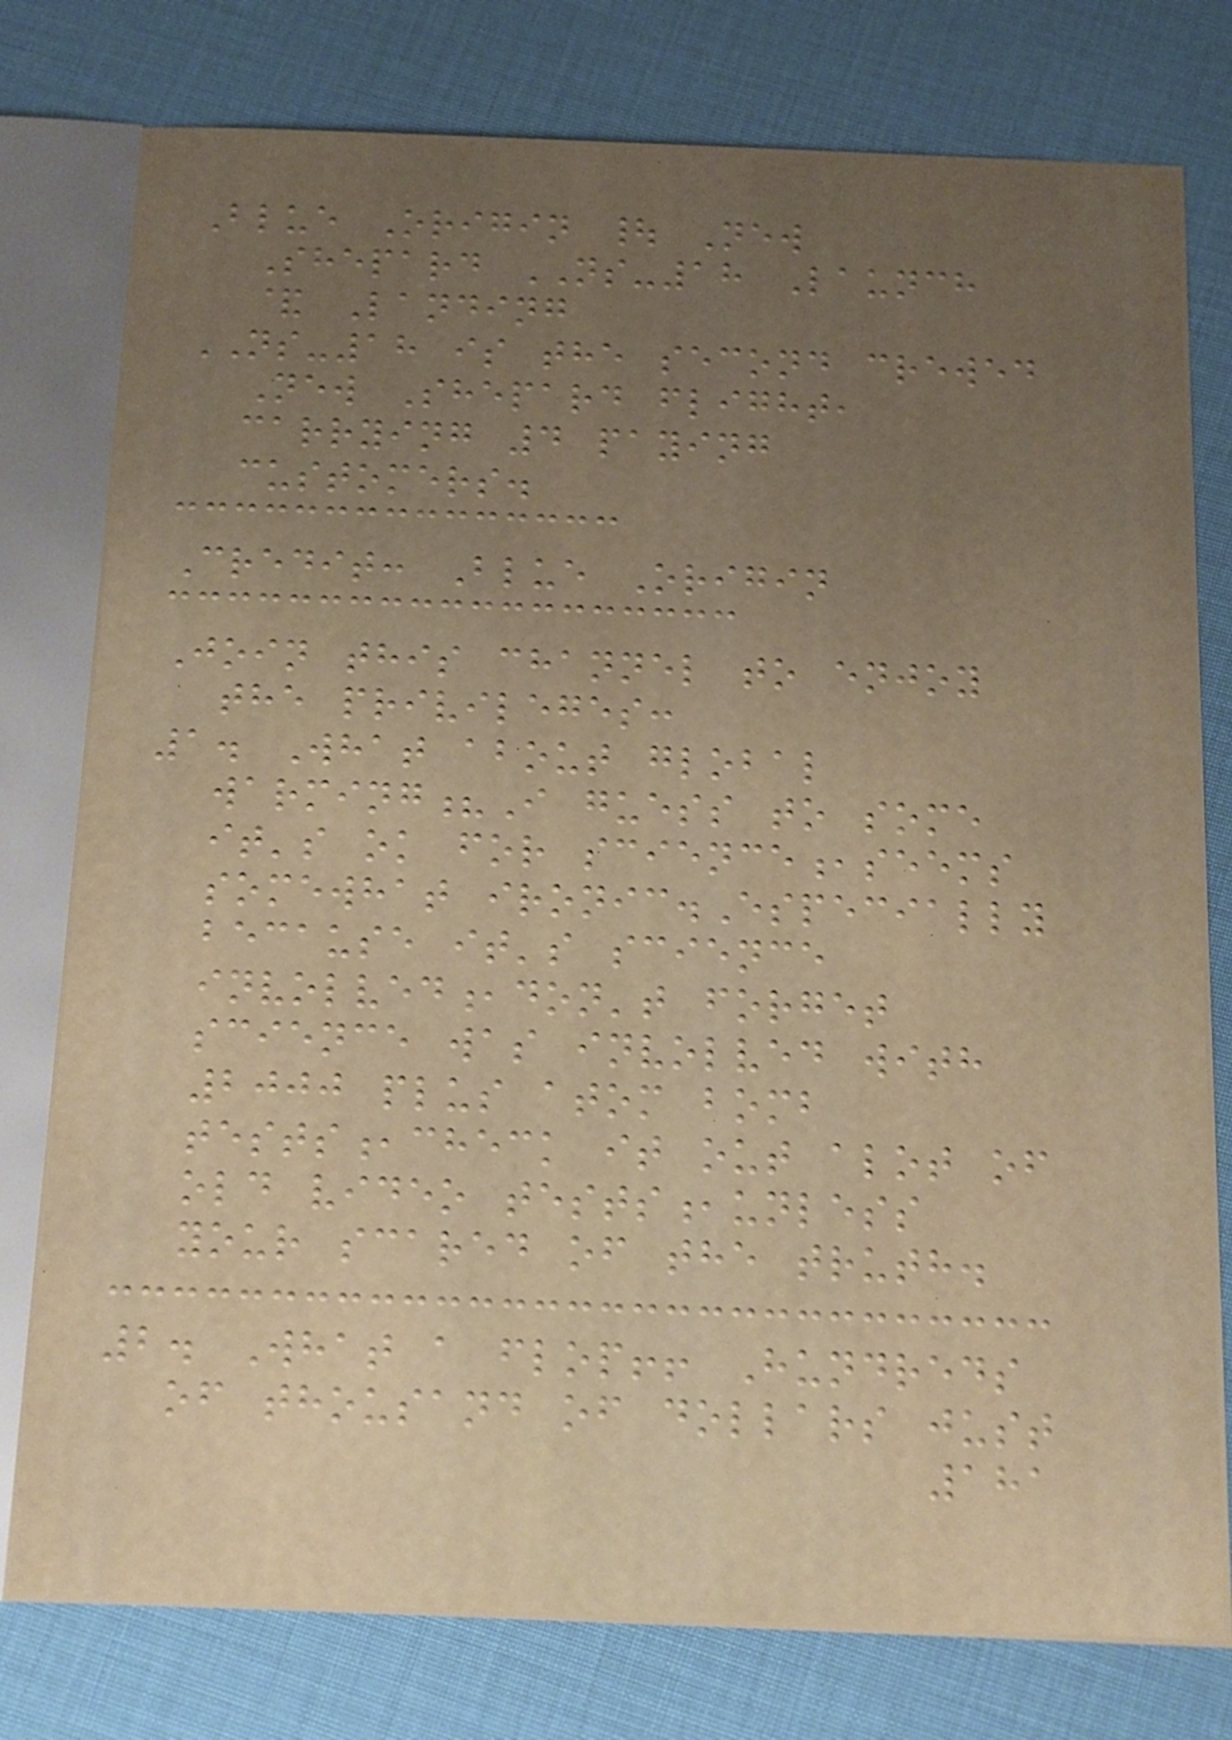Blue Origin | New
Shepard NS-18 Launch
& Landing
NS-18 is the second crewed
New Shepard flight,
carrying 4 paying
customers.
Credit: Blue Origin
Join this channel to enjoy
the privileges:
1. What about global
warming?I guess to some
it's ok for science,seems
somewhat ironic.Especially
because it's science
involved,don't forget
science was involved with
2000 plus atom bomb
tests,check it out alot of
old video tests,unless
your scared of the truth.
2. What a flop!! Hundreds
of thousand of dollars just
181
